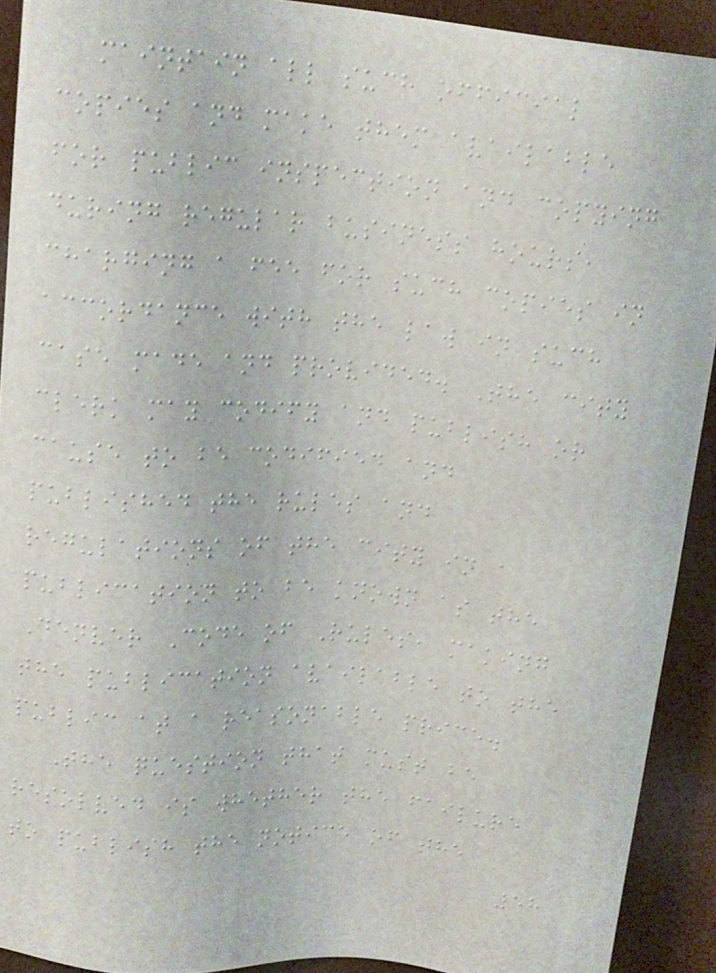maintain all such official
copies and make them available
for public inspection and copying
during regular business hours,
charging a fee for such copies in
accordance with the law in such
case made and provided. The city
clerk may codify and publish or
cause to be codified and
published the rules and
regulations of the city in a
publication to be known as the
Denver Code of Rules, making
the publication available to the
public at a reasonable price.
The question that must be
resolved is whether the failure
to publish the notice of the
58
